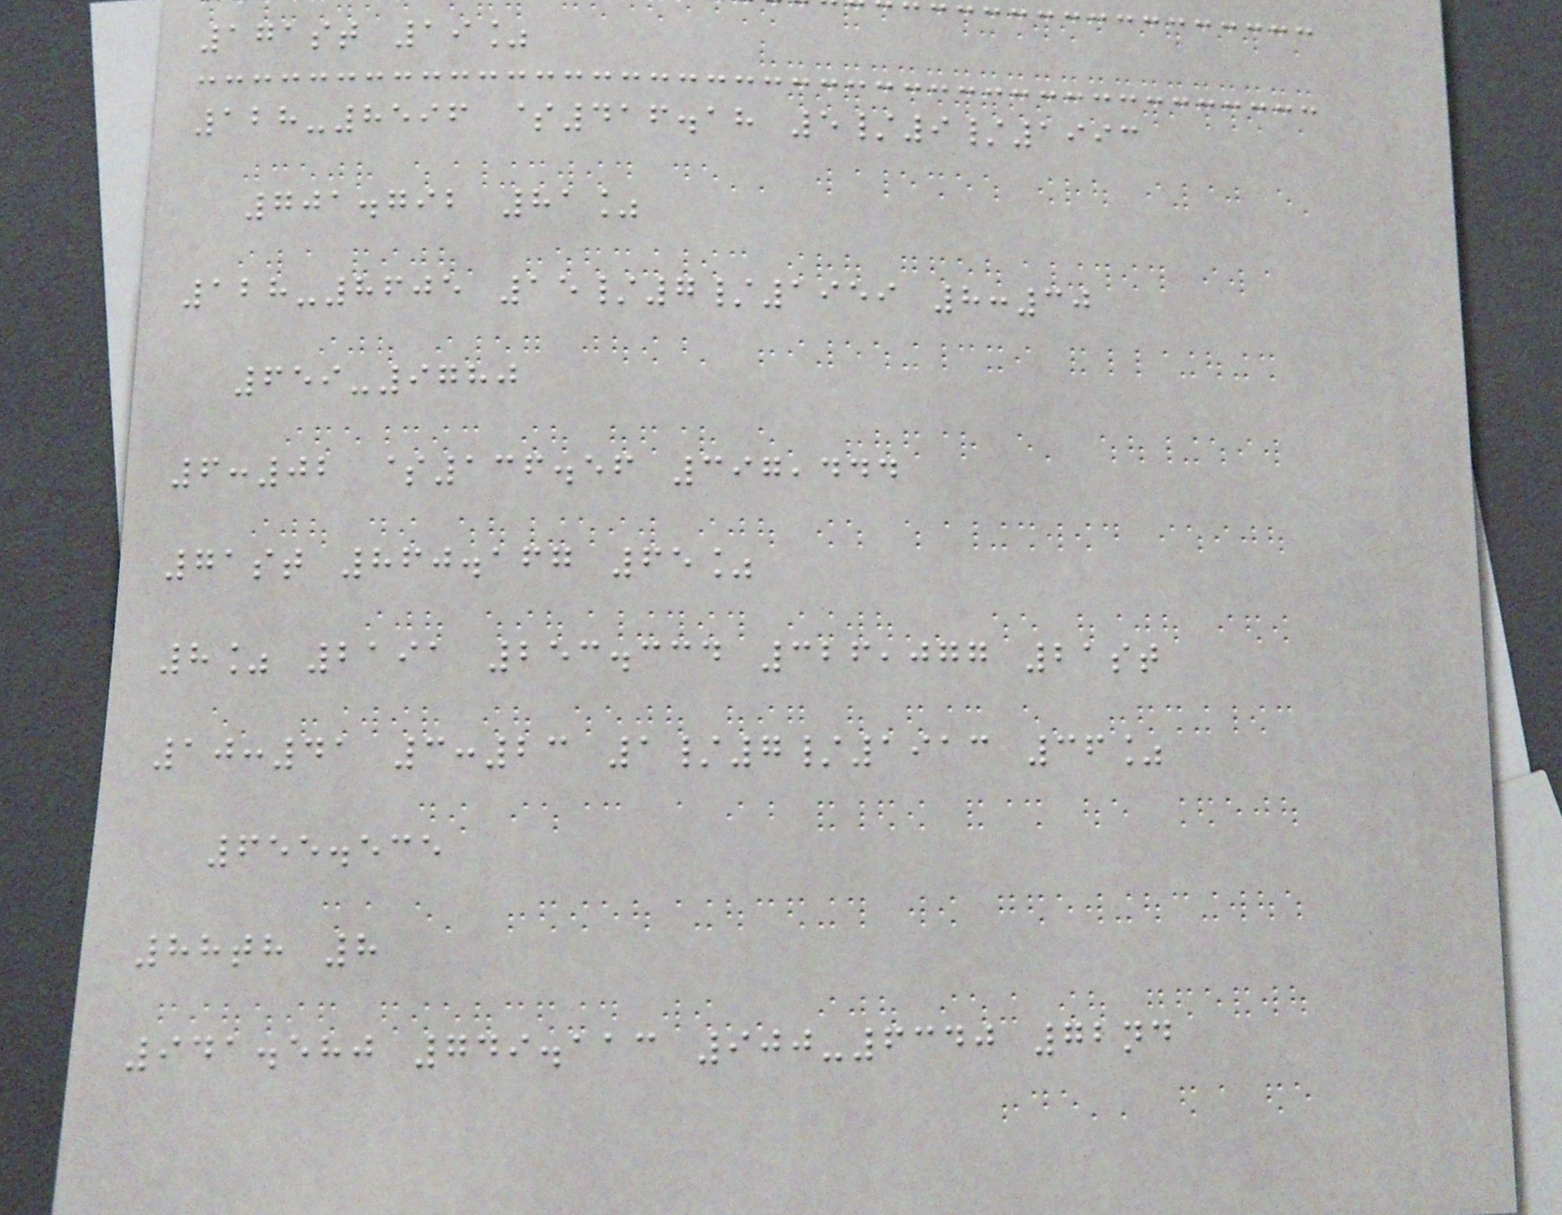171st 19%
128-8596 $416.18 5/9/1993
701.792 81%
128-8605 15/7/1959 8:30
659-9780
6:02 $136.56 397,444
71st 860.167 65%
8% 2191 253.334 326,077 21st
10:41 3:23 1/7/1913 36%
655.535
88th 8
941.580 749.113 900-6340 72nd
